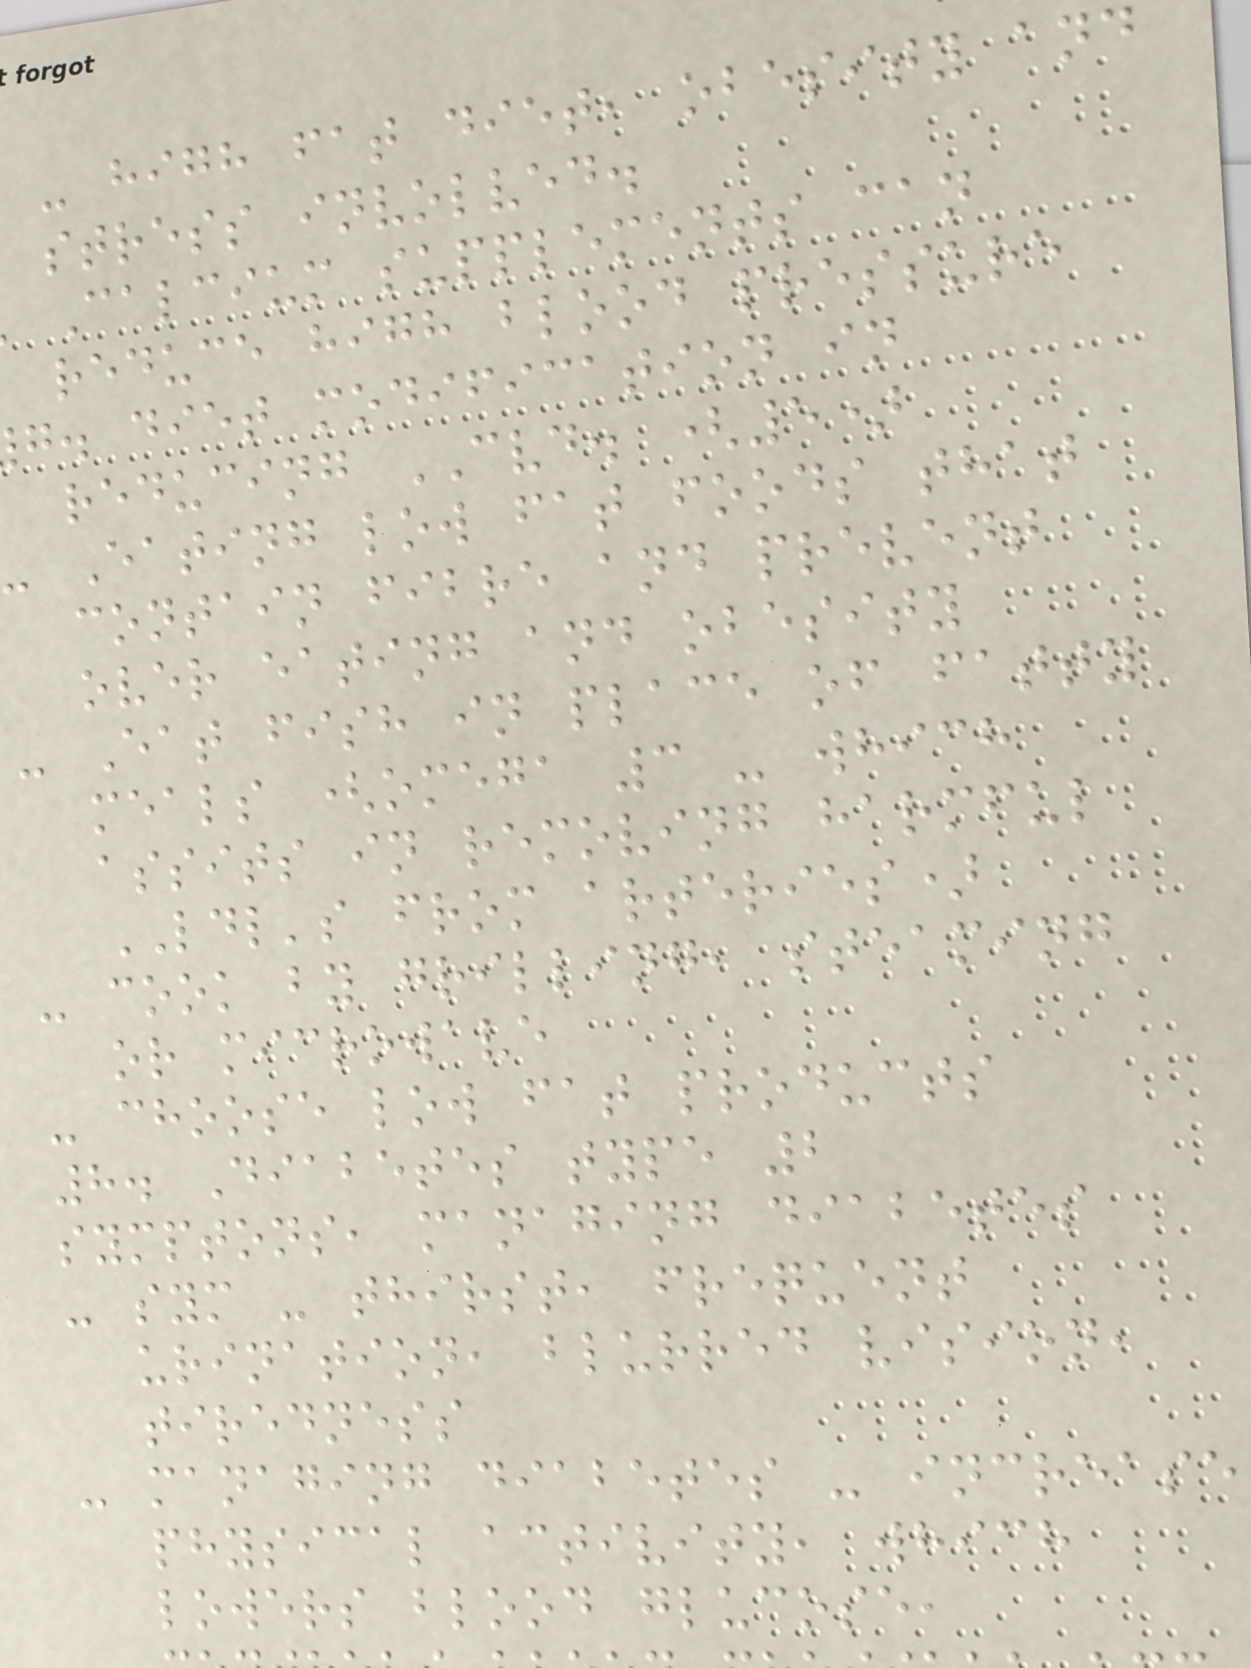- high fat diet, obesity and
stress involved.
Calcium supplements can
reduce high blood pressure
g. diet modification in
reducing CVD. (5)
Eating low fat foods that
contain fibre and prevent
over eating and obesity
- Eat fish in place of fatty
meals (omega 3 - which
assits in removing harmful
LDL's from arteries)
- cook by grilling, steaming
or microwave
- choose low fat products
8. Diabetes type 2
symptons, managing diabetes
- sym - thirst, frequent
urination, blurred vision,
tiredness
- managing diabetes - increase
physical activity, which
lowers blood glucose,
